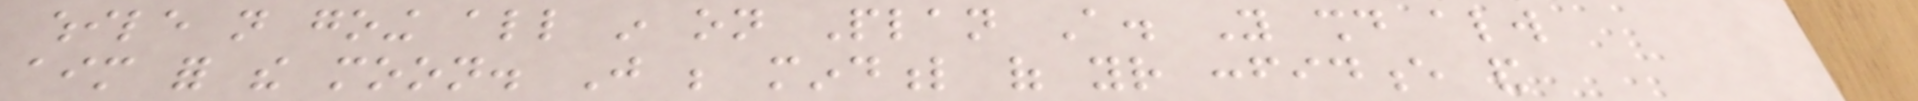while not going all in on Plan A. You should always
aim for the moon. Just be mindful of your confidence and
